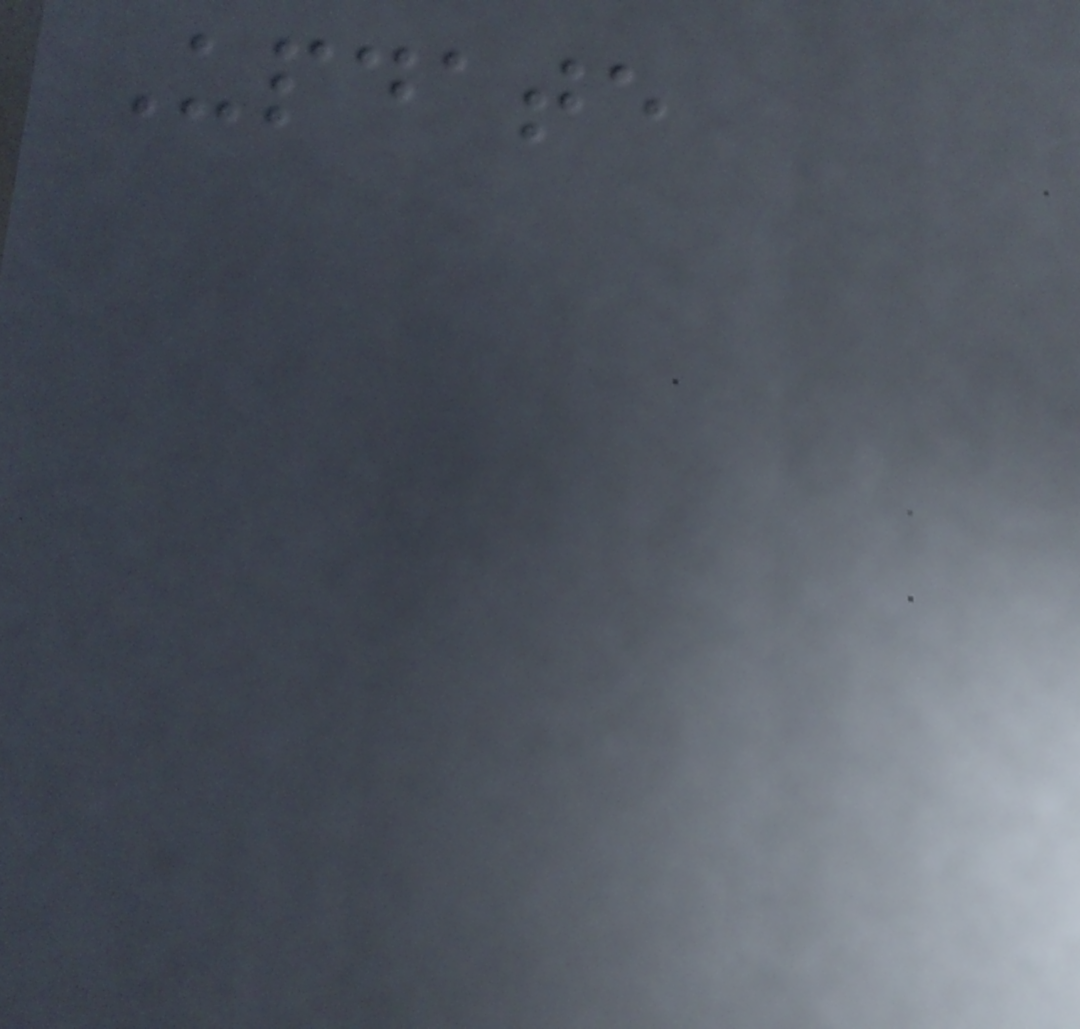Update
